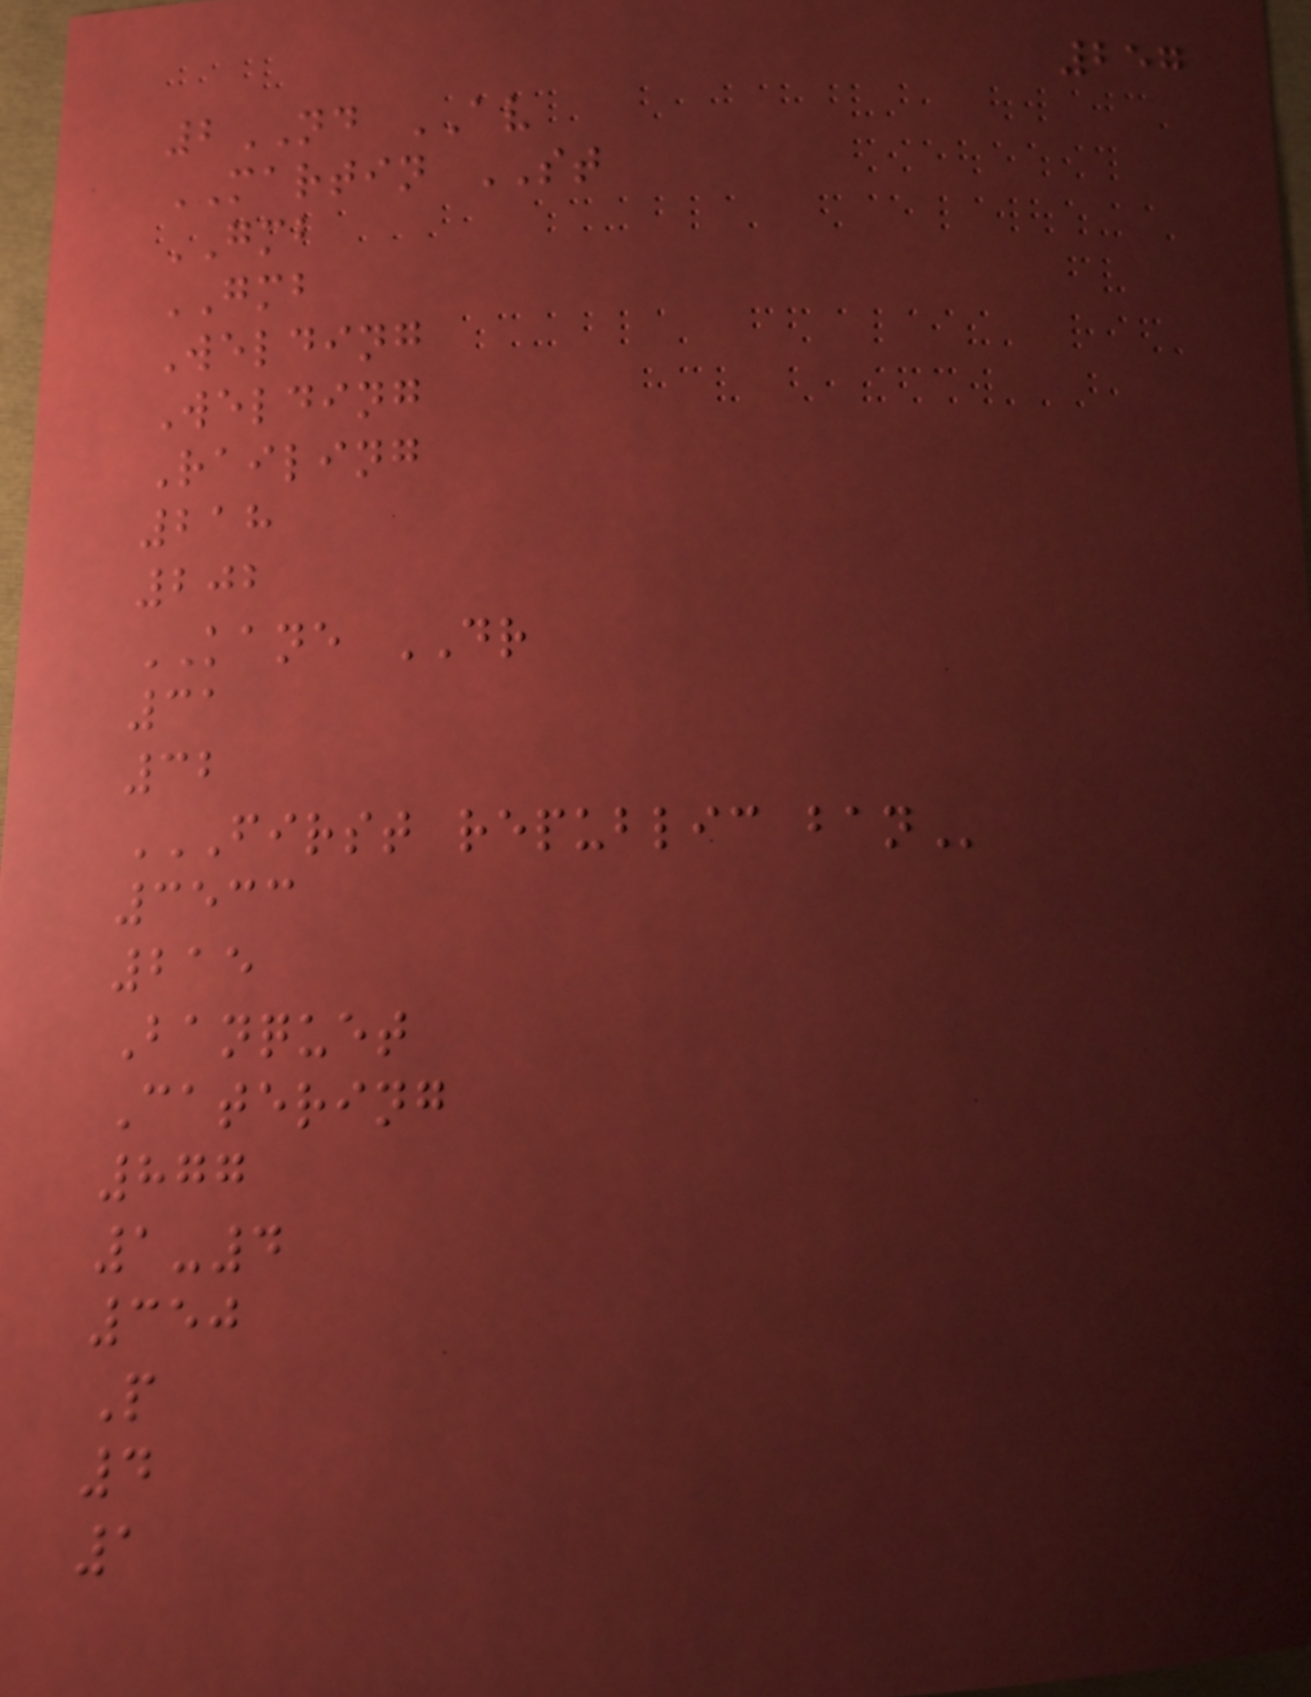257
2ND AV
MARTIN ST
GMB
GMB
Welding
Welding
Railing
218
202
KANE DR
31
32
FIRST REPUBLIC BAN
3533
215
Banquet
Catering
877
1-4
350
P
4
1
